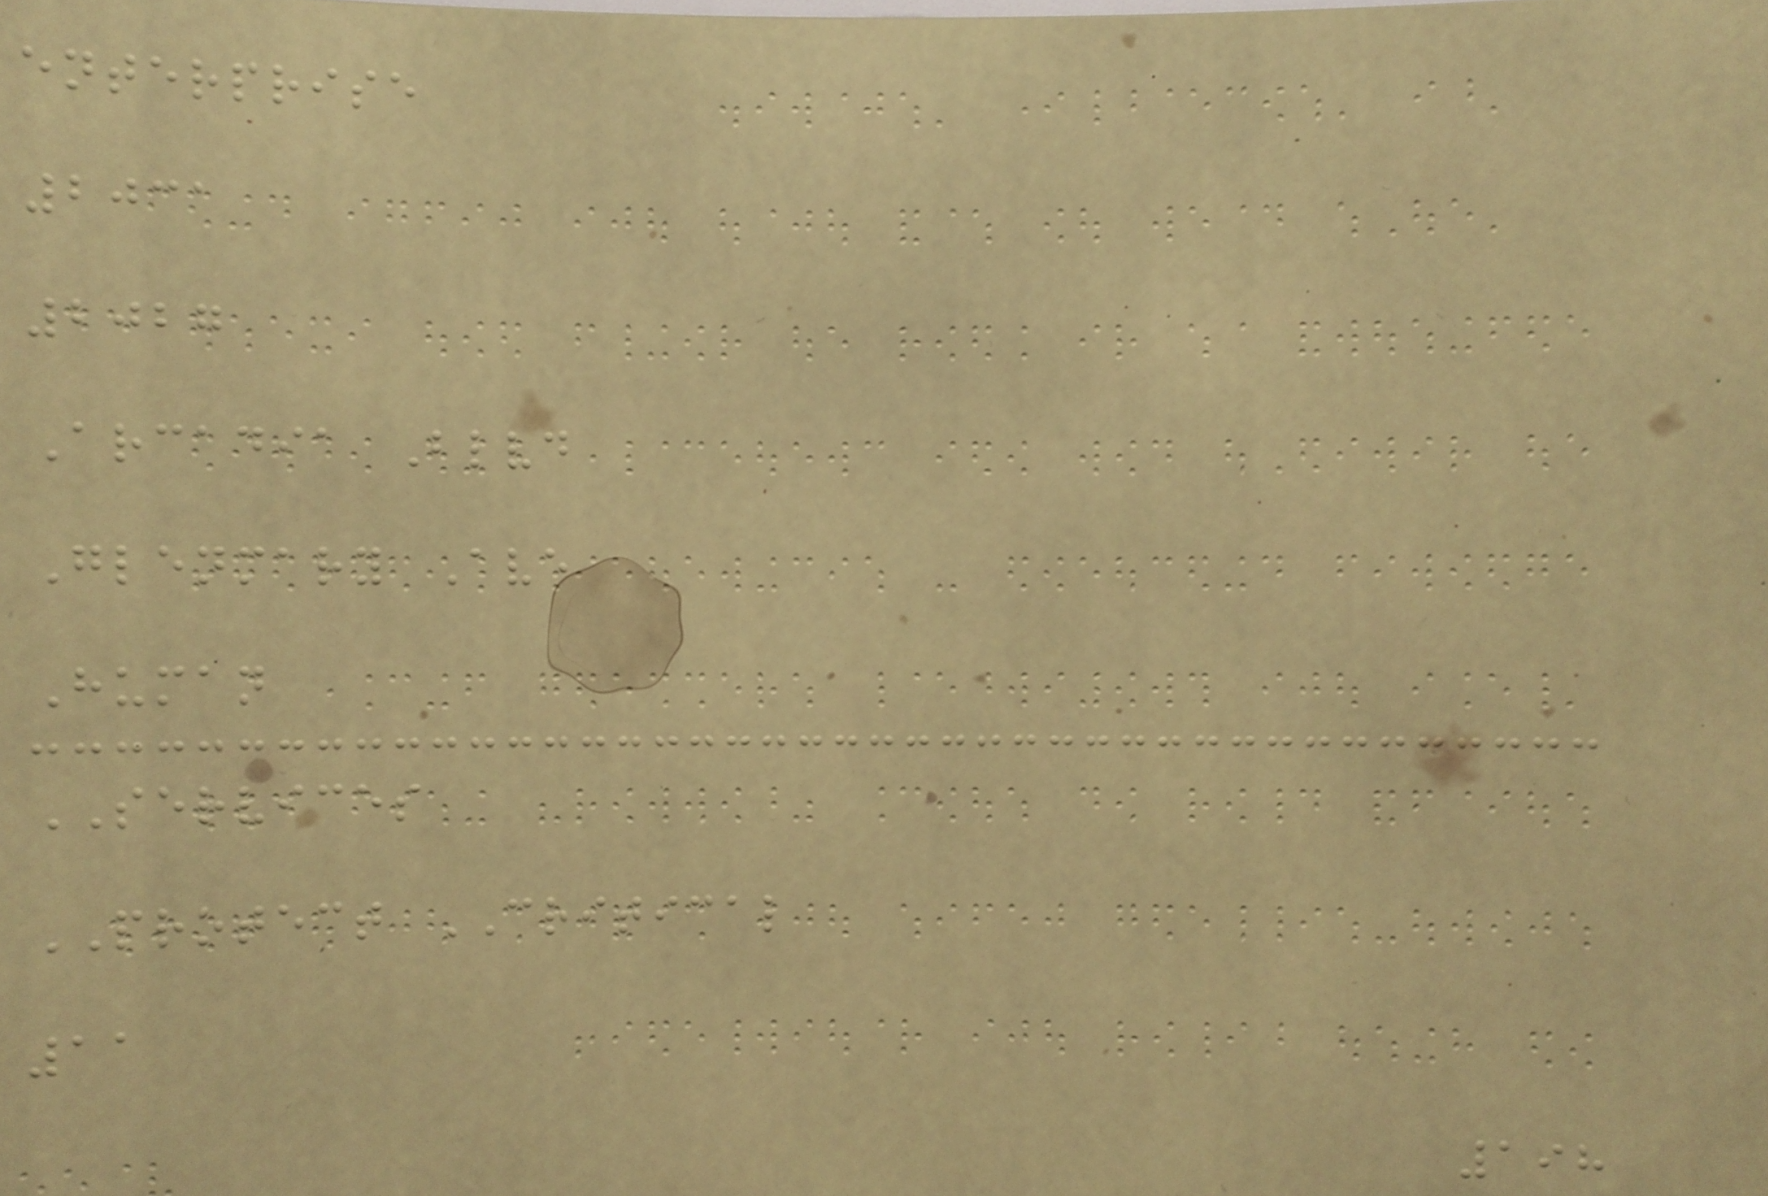enterprise
2031
2027
Arcadia Blvd
Glenmary Ave
Human
SERVICES
PROTECT CRITICAL
11
198
